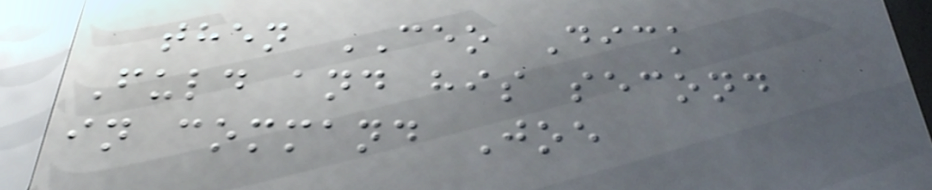then CEO Dick
Fuld and his second
in command Joe
